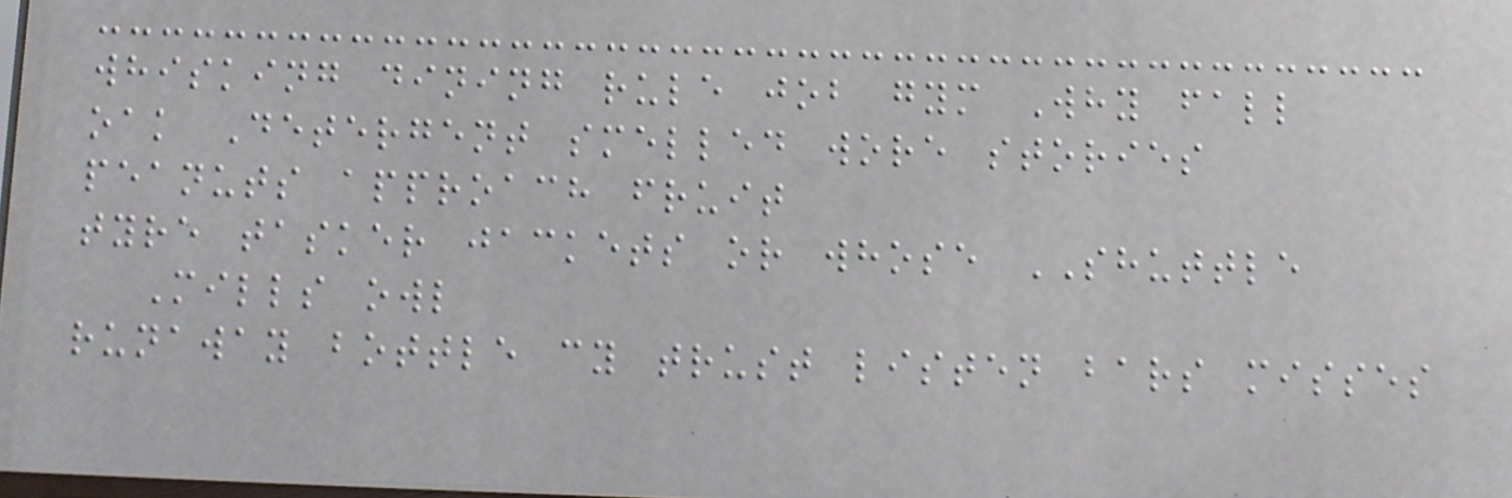whisking dining rule job gym Why fall
oak Detergent smelled wore stories
peanuts approach fruit
tyre tasker jackets or whose SHUTTLE
Mills owl
runaway bottle cy trust listen bars misses
